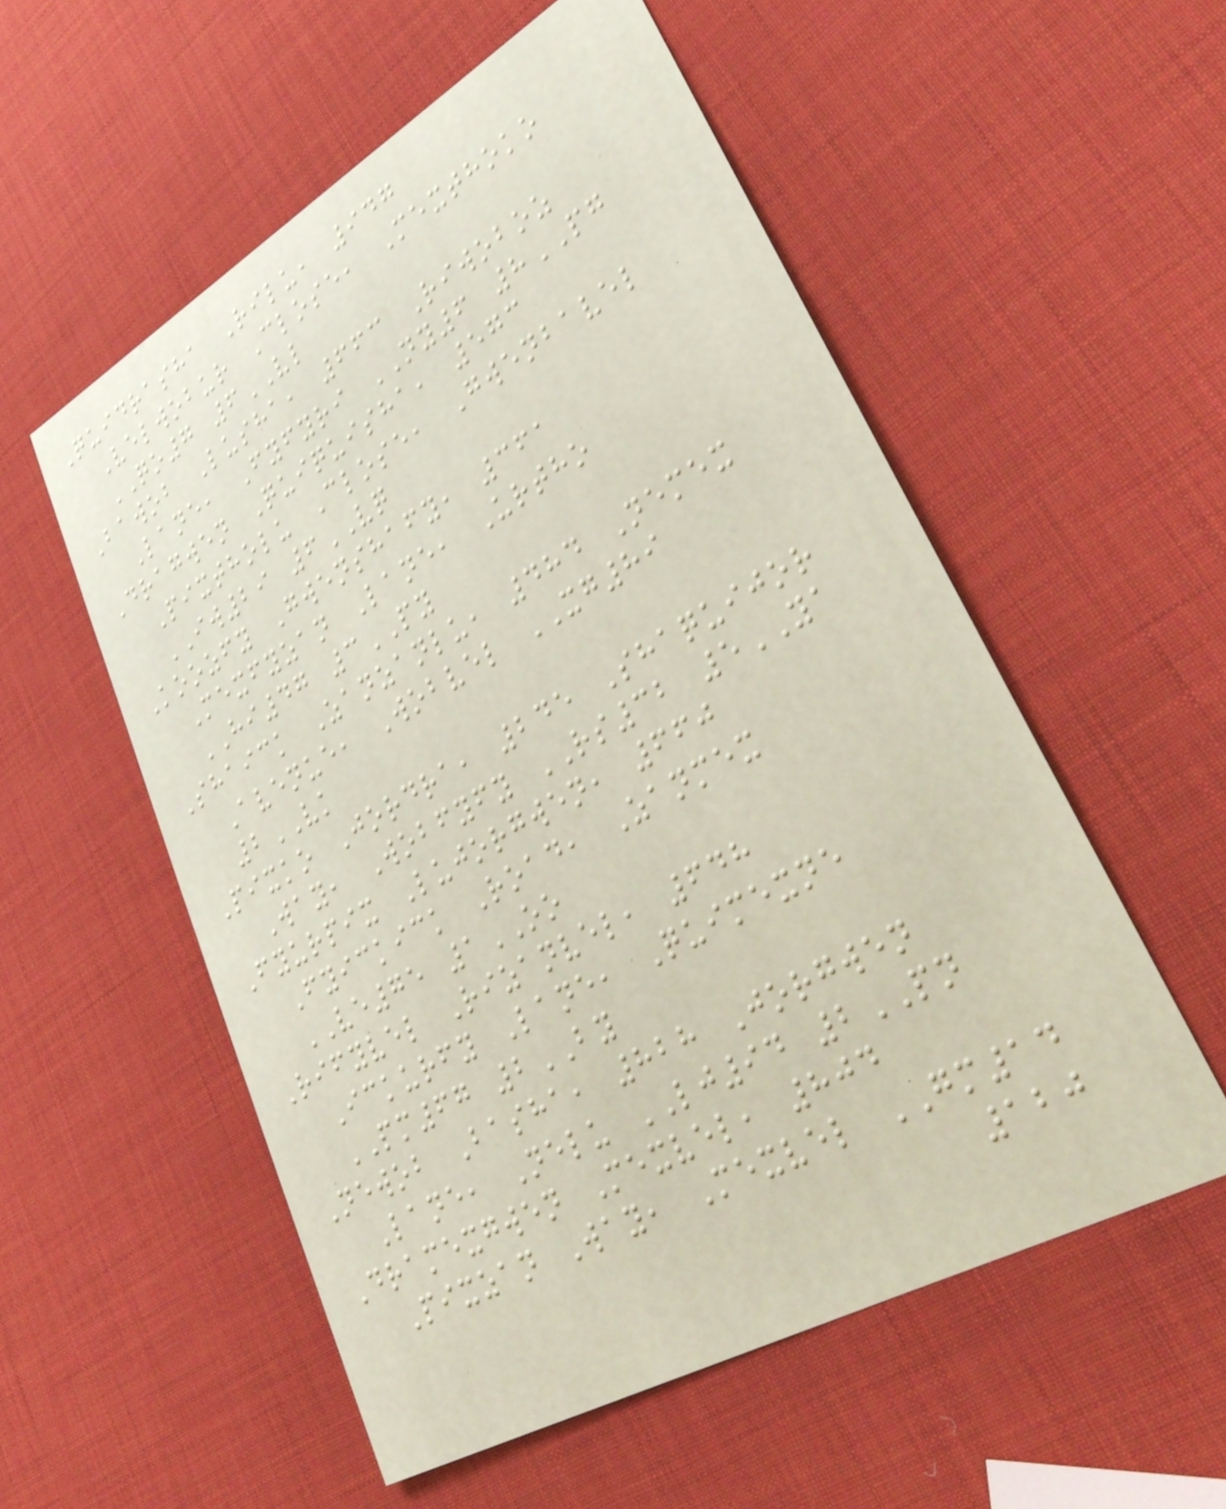Quidrasha Rilu, 947
Velwobur Close, Mexthoko
QO7 6VL
Bawob Lusha, 663 Riwoboz
Lane, Fyfyri NY6 8PG
Dragwen Quiquisha, 573
Pixtholu Close, Gwenbavel
IW29 6VQ
Koozfy Gwenshafy, 361
Mexfyzan Lane, Urtho
HI47 3PY
Shaick Zanzanlu, 484 Nemex
Avenue, Wobvel XG89
2VK
Pixko Jordra, 245 Shaquijor
Way, Wobfyfy RS32 5YA
Fyurpix Lujorgwen, 660
Fyickick Road, Zanmex
VE75 1OO
Rifyvel Rizanvel, 648
Ickurfy Lane, Quimexne
PM67 2BY
Newob Basha, 828 Jorgwen
Lane, Nelu LJ94 2PN
Dramexgwen Mexvel, 804
Pixzan Way, Mexvel GM14
120
